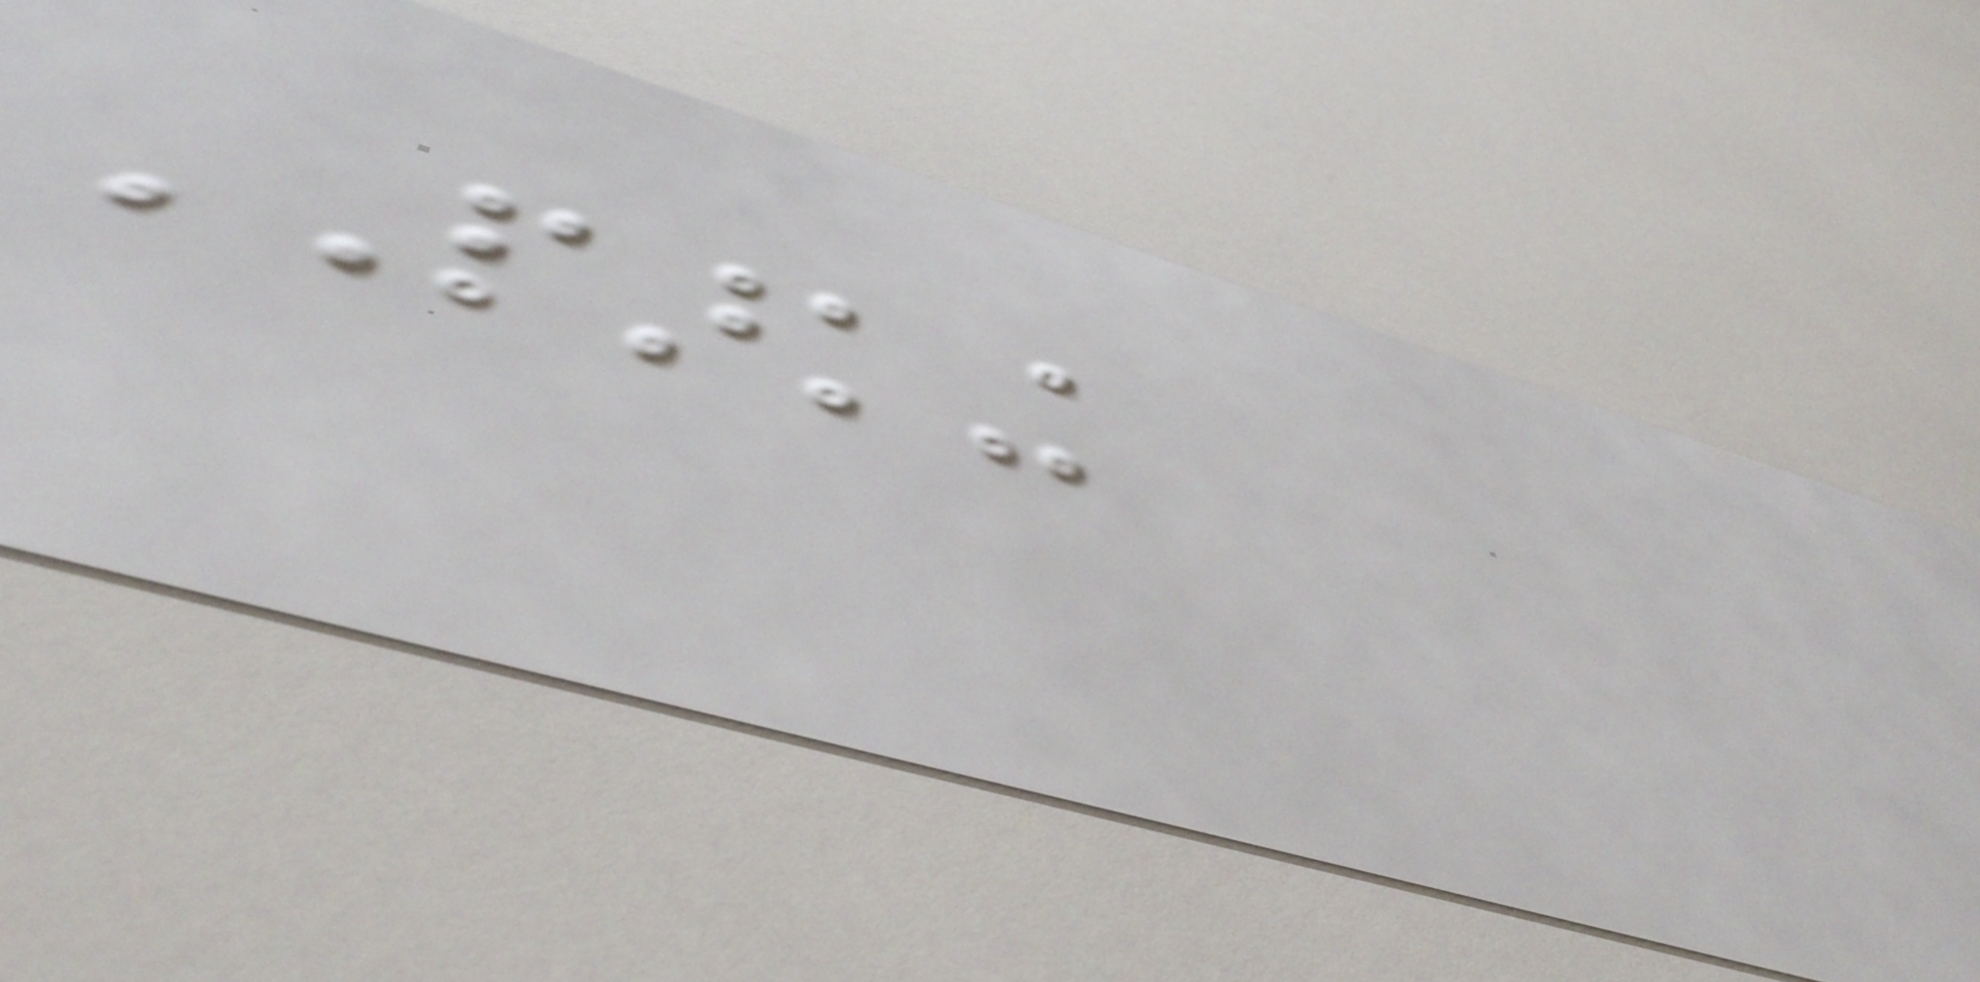PARKING
